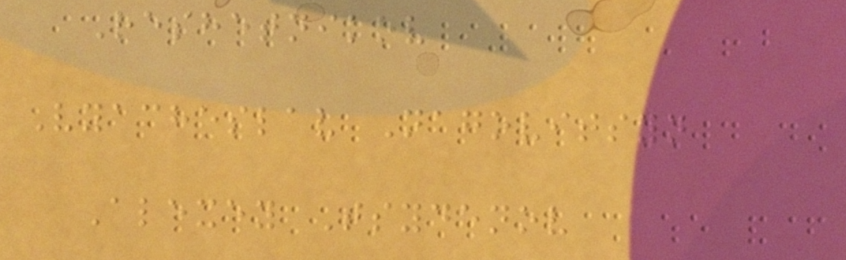Reshetnikov
Vyacheslav Nagovitsyn
Alexey Tsydenov
